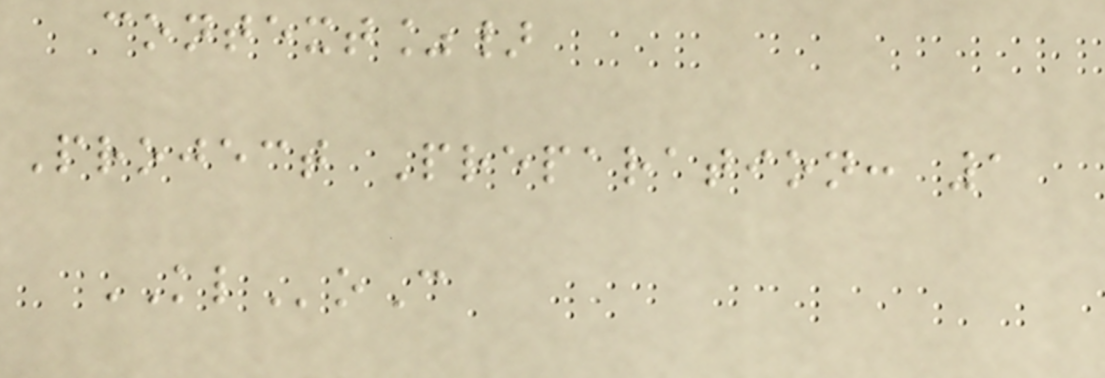context%}
Project Preparation: 1
KLoC
